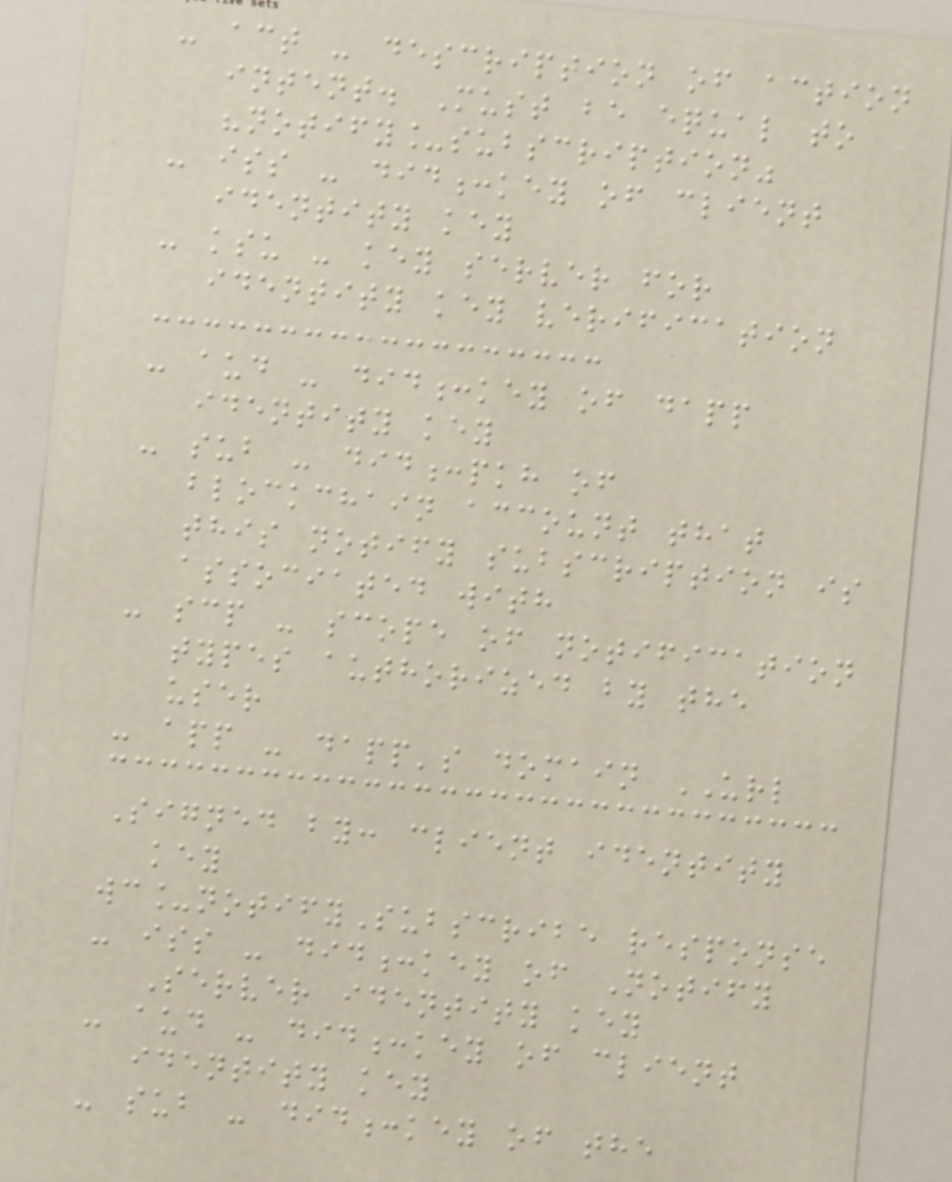- act - description of action
intent. Must be equal to
"notify_subscription"
- iss - did:key of client
identity key
- ksu - key server for
identity key verification
- aud - did:key of dapp
identity key
- sub - did:pkh of
blockchain account that
this notify subscription is
associated with
- scp - scope of notification
types authorized by the
user
- app - dapp's domain URL
Signed by: client identity
key
wc_notifySubscribe response
- iss - did:key of Notify
Server identity key
- aud - did:key of client
identity key
- sub - did:key of the
